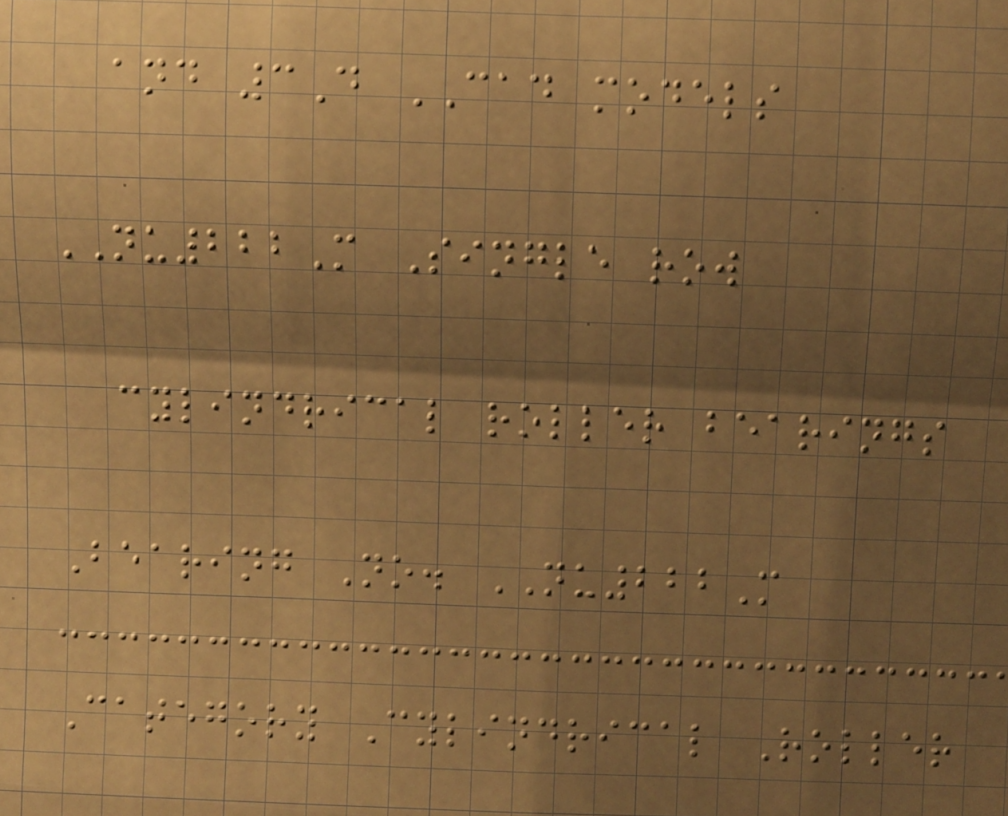and 3D CAD models
NU222M Single row
cylindrical roller bearings
Bearing No. NU222M
Category Cylindrical Roller
